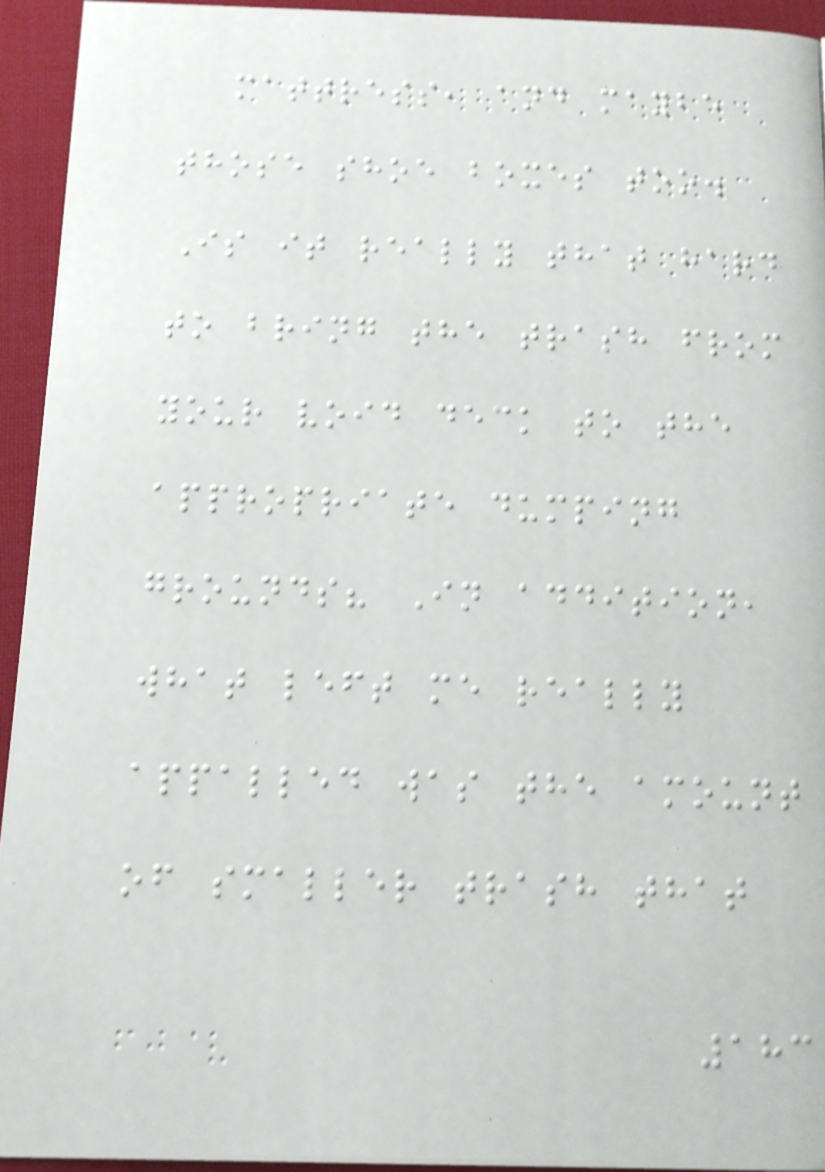mattress, and maybe
those shoe boxes too.
Is it really that hard
to bring the trash from
your void deck to the
appropriate dumping
grounds? In addition,
what left me really
appalled was the amount
of smaller trash that
183
